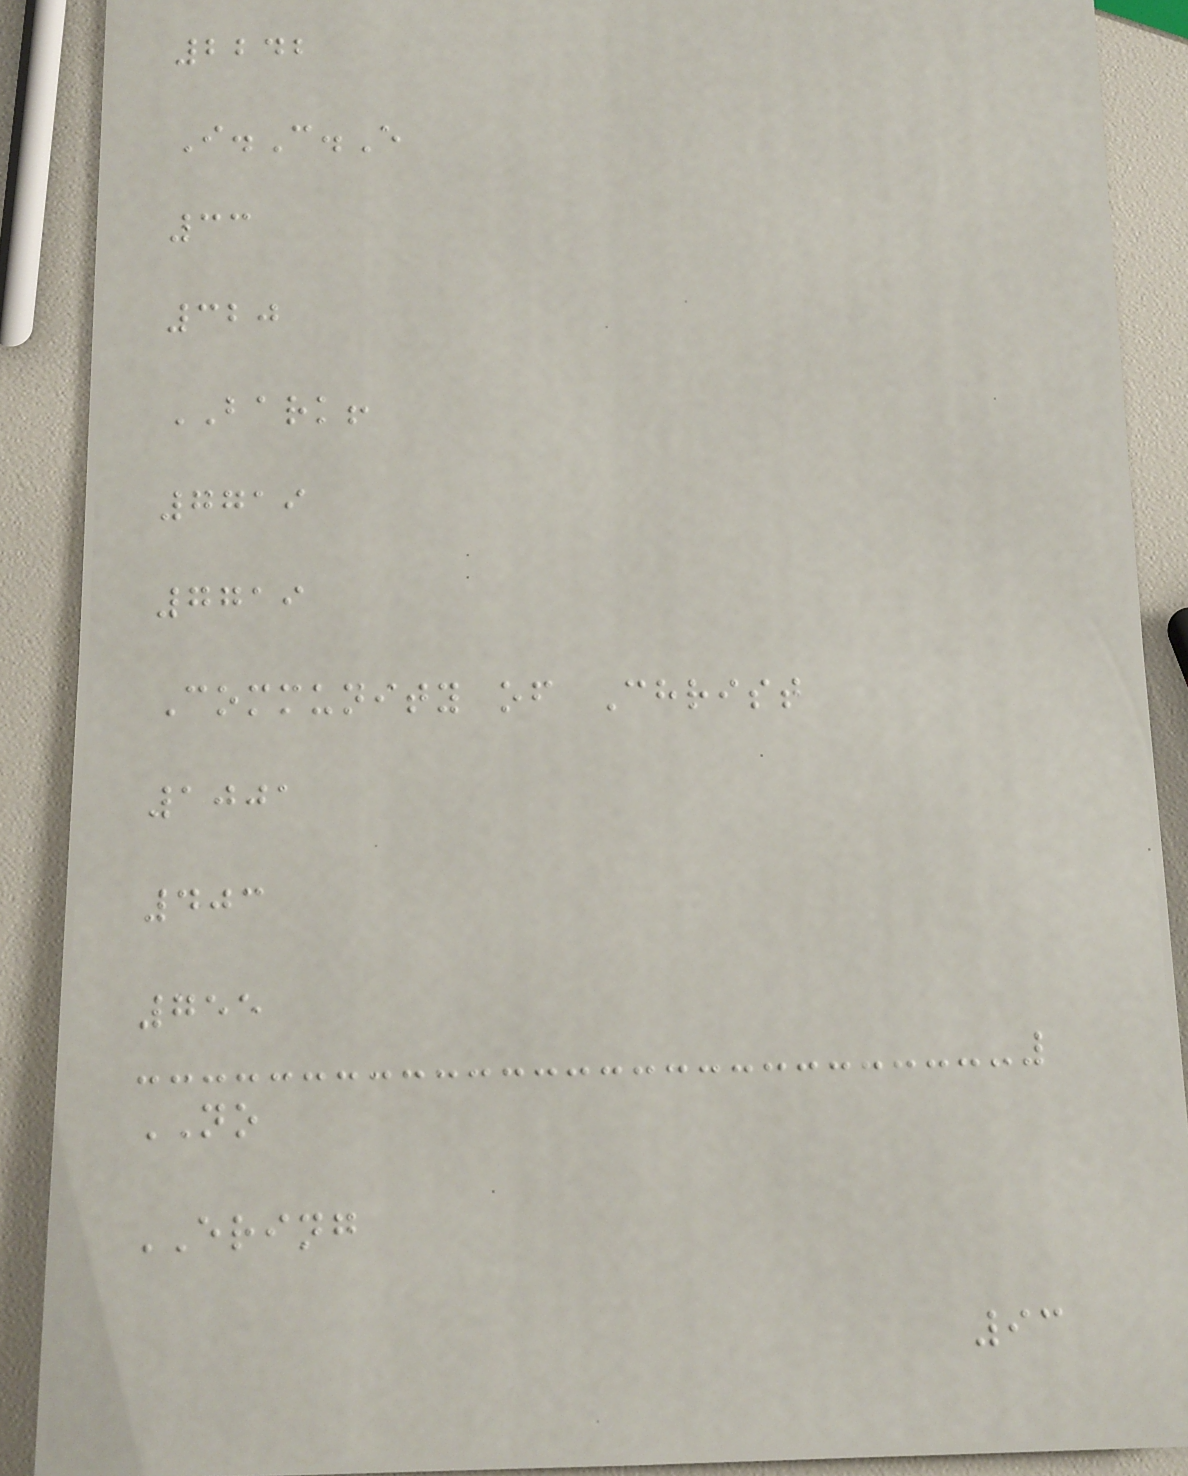2242
I.C.E
33
320
BARK!
7719
7719
Community of Christ
1001
403
755
NO
ERING
93
